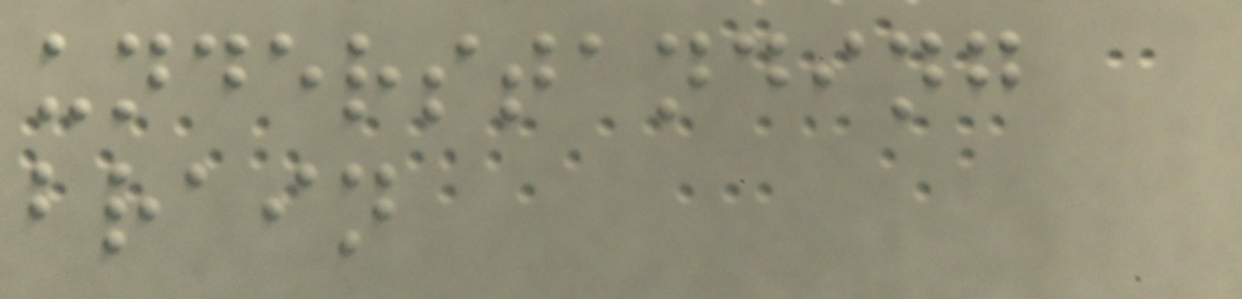understanding
brain
